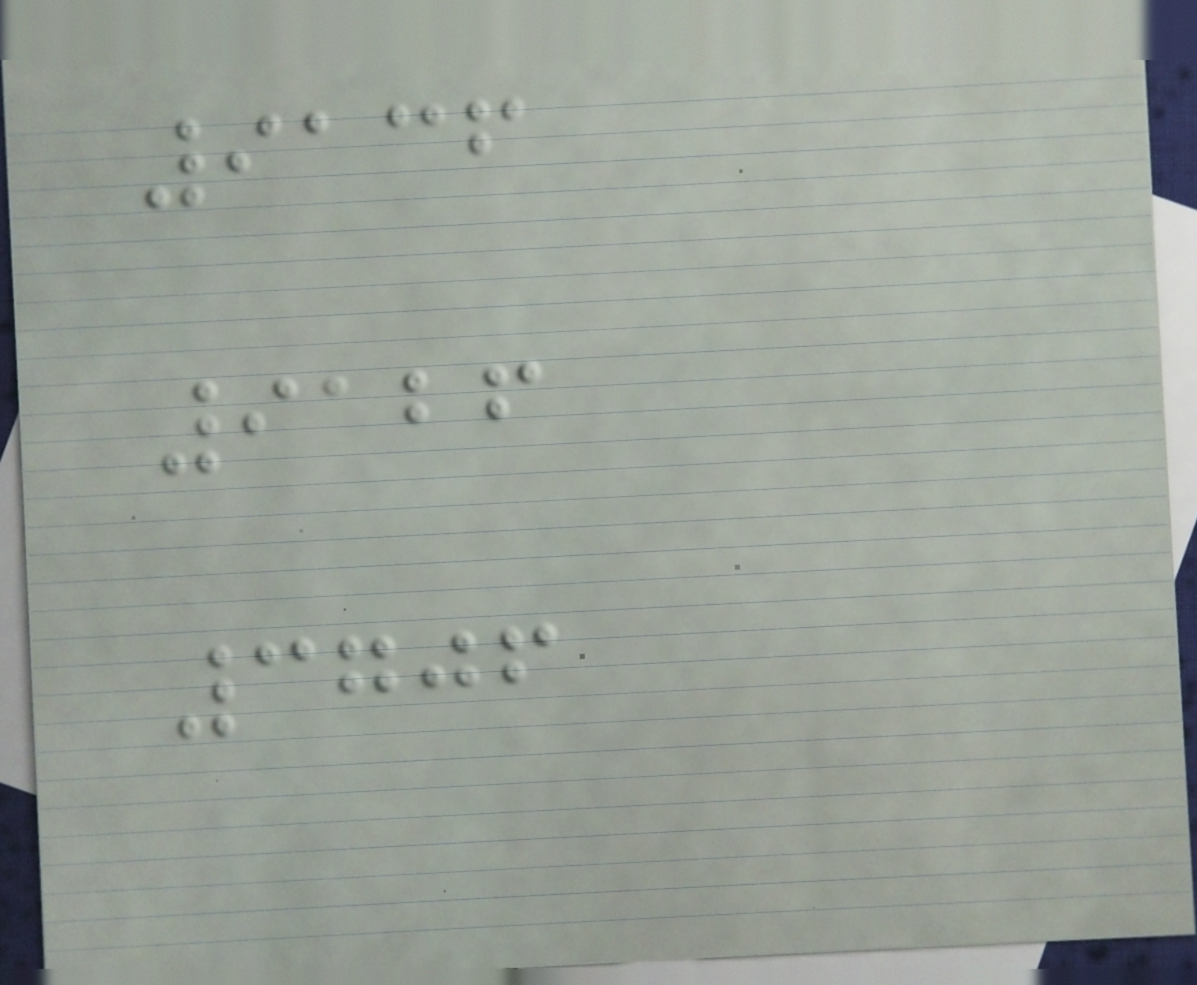9136
9126
3706
